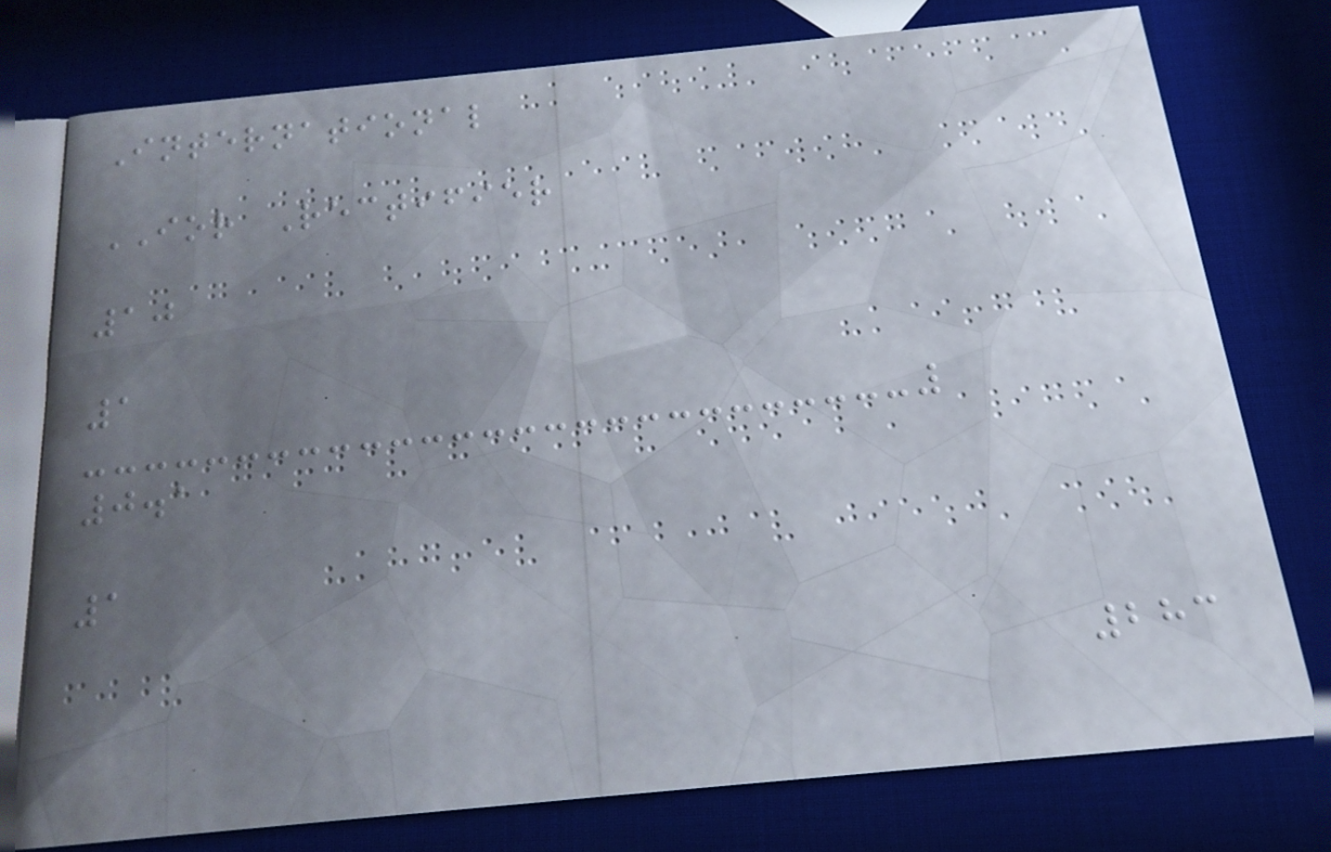International
IOR Rectifier
10
1
0.1
1
283
